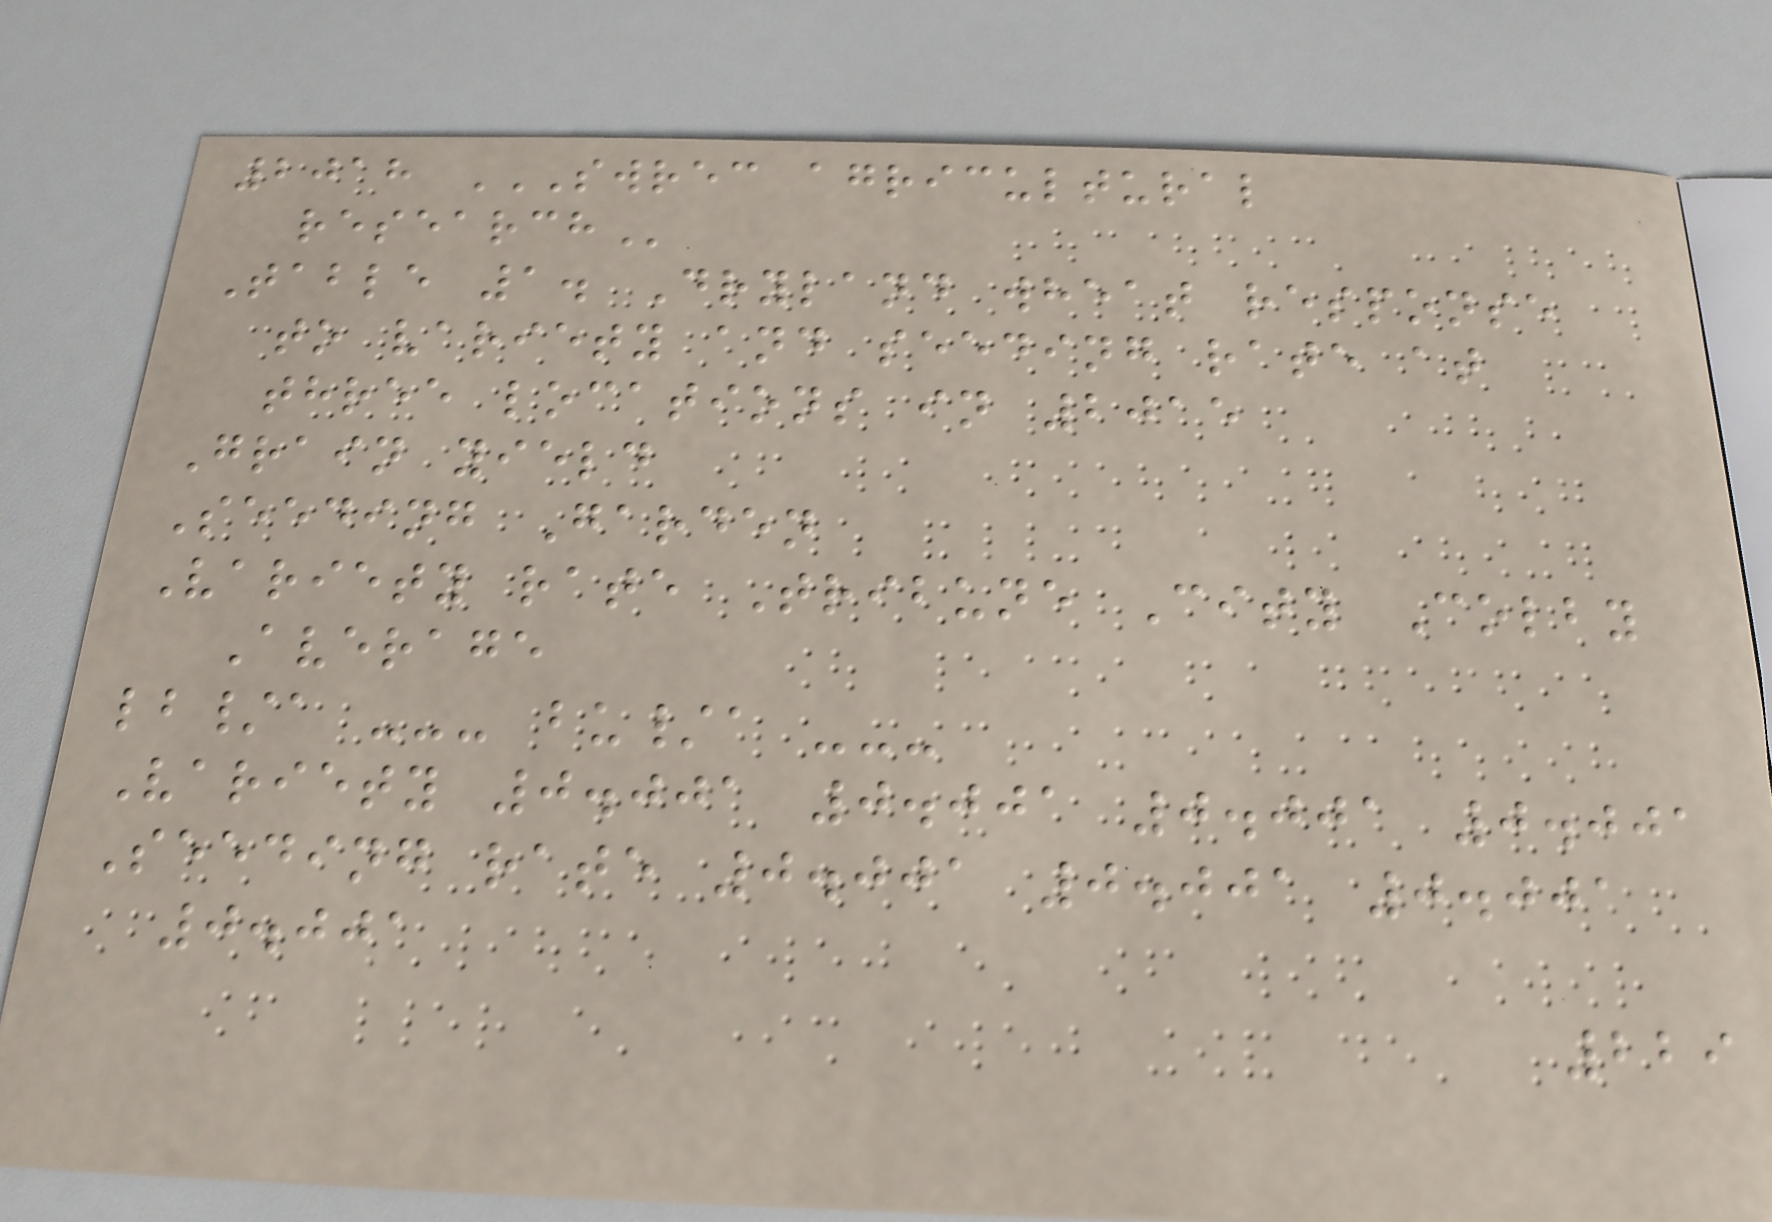2018 SWREC AGRICULTURAL
RESEARCH
Table 1. Dryland wheat response
to variety and seeding rate at
three locations in 2015
Grain yield
Seeding Garden
Variety rate Tribune City Colby
Average
lb/a --- bu/a ---
Variety 0.001 0.001 0.001 0.001
Seeding rate 0.001 0.001 0.001
0.001
229
